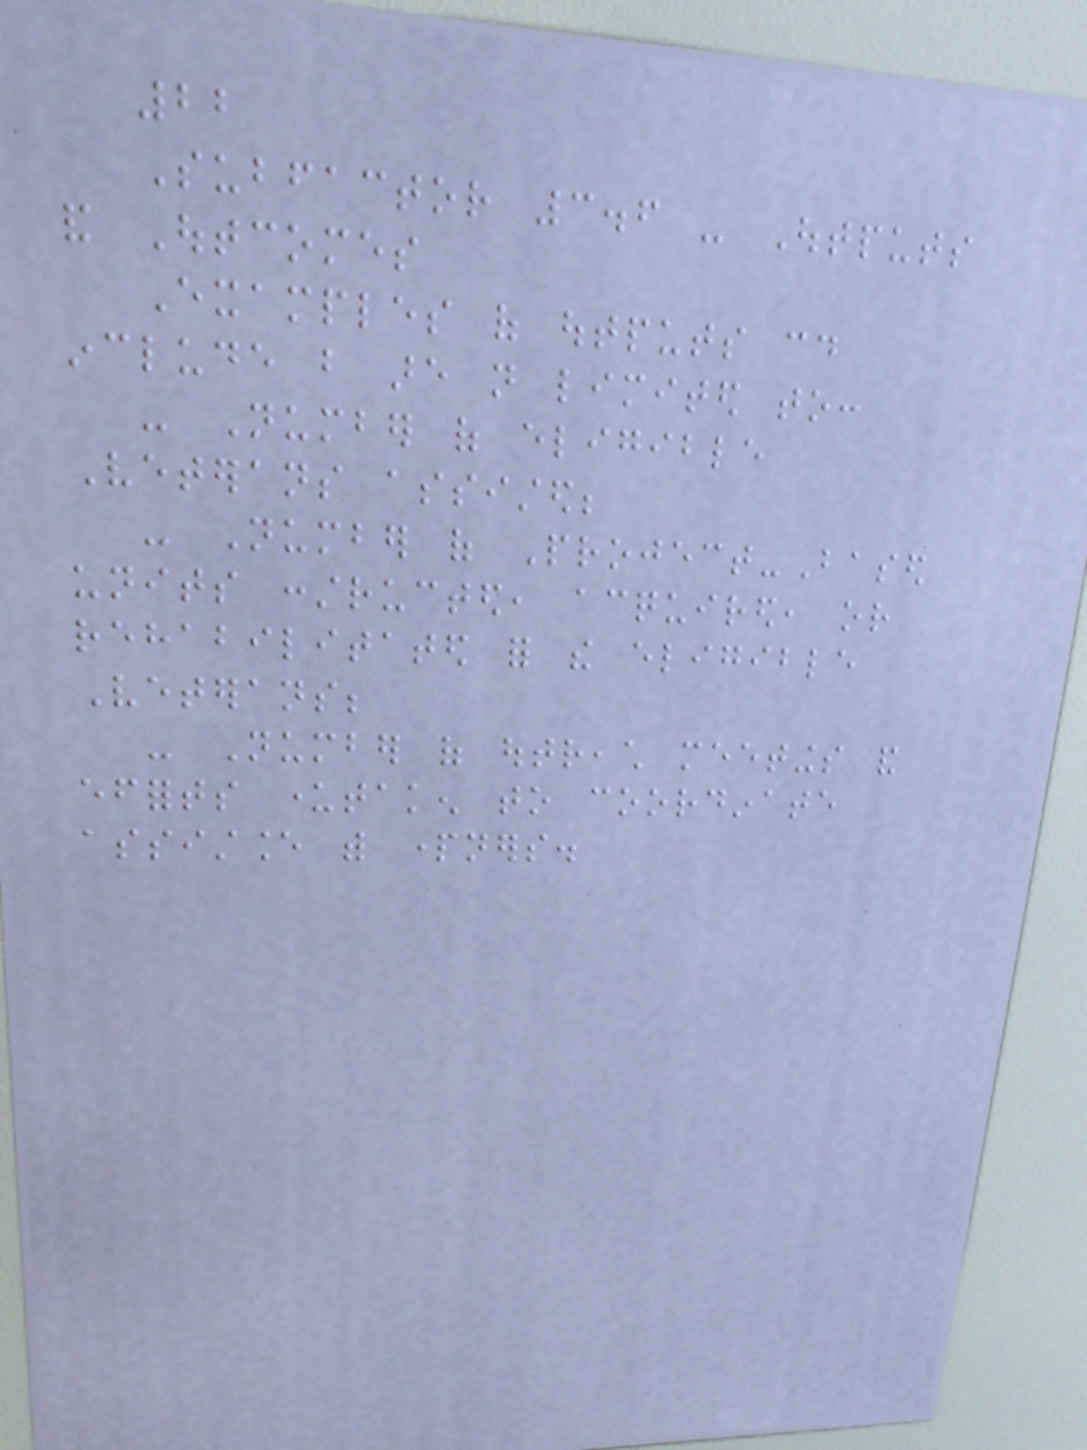22
Subfactor 3.6 - Outputs
and Outcomes
Examples of outputs could
include but are not limited to:
- Number of eligible
Veterans assisted;
- Number of Project-Based
units constructed, acquired, or
rehabilitated for the eligible
Veterans;
- Number of outreach meetings and
efforts undertaken to coordinate
assistance with partners.
